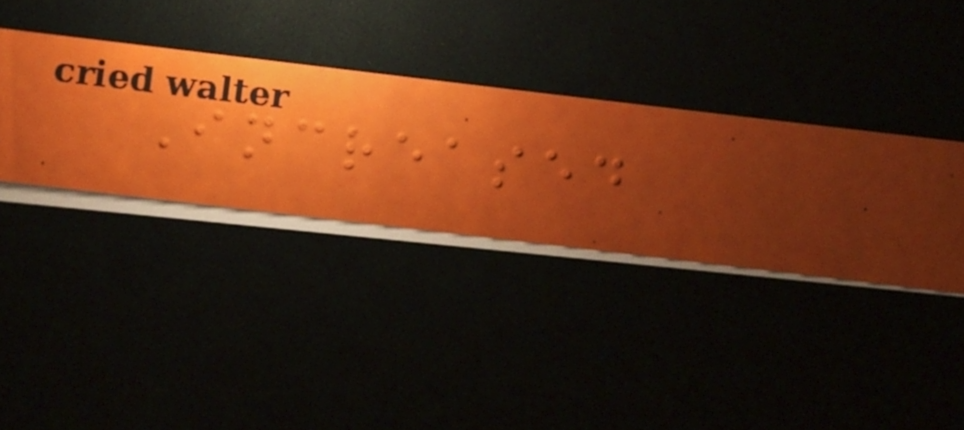Increased
